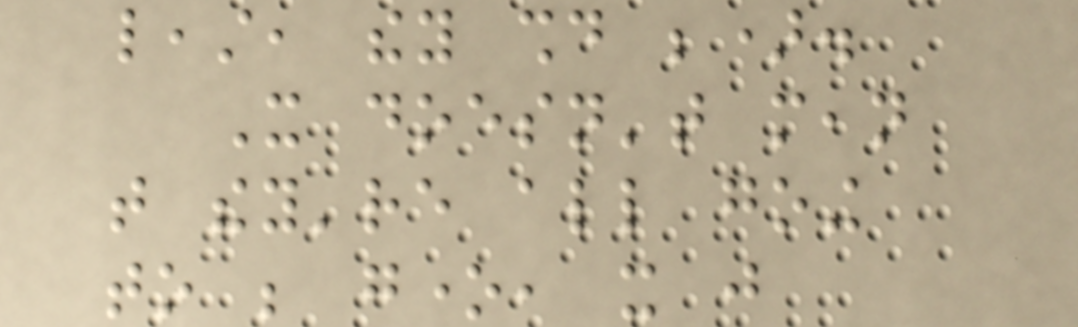least, they should be).
It doesn't mean
that they're all going
to be gone, it just
